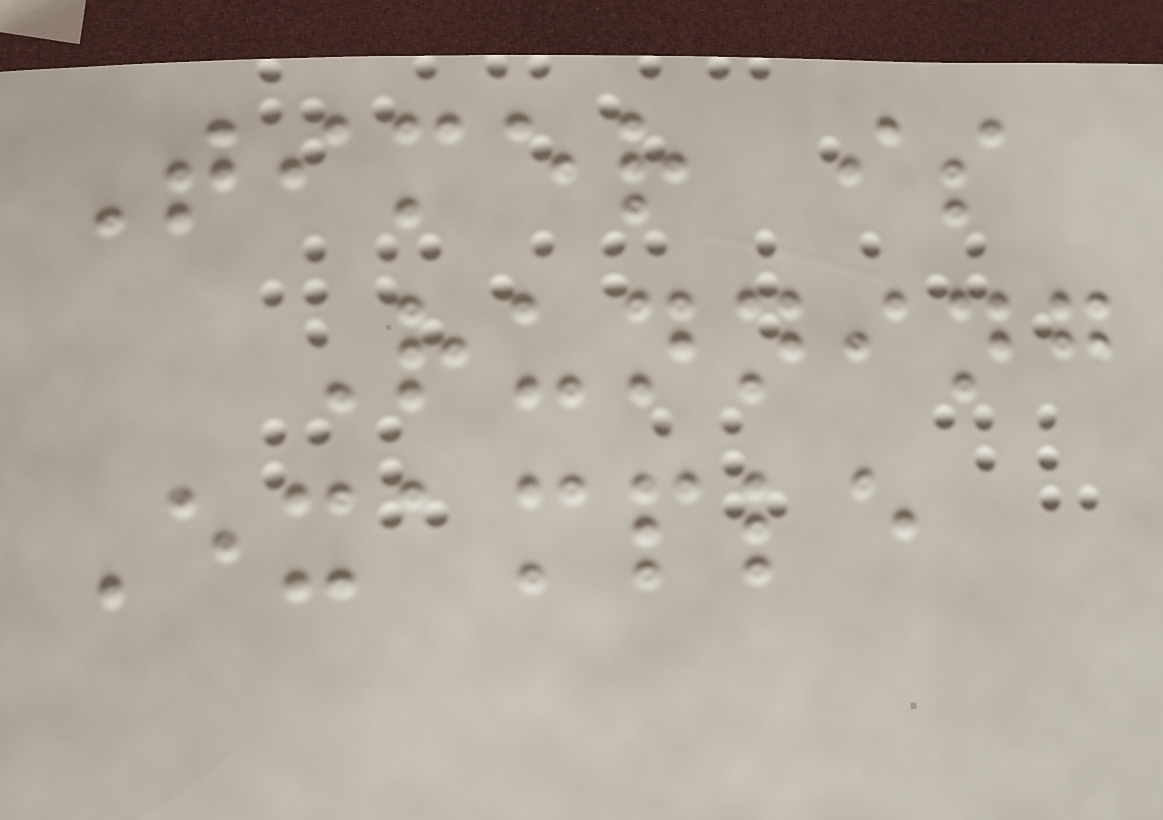Timer is
Running
Example
